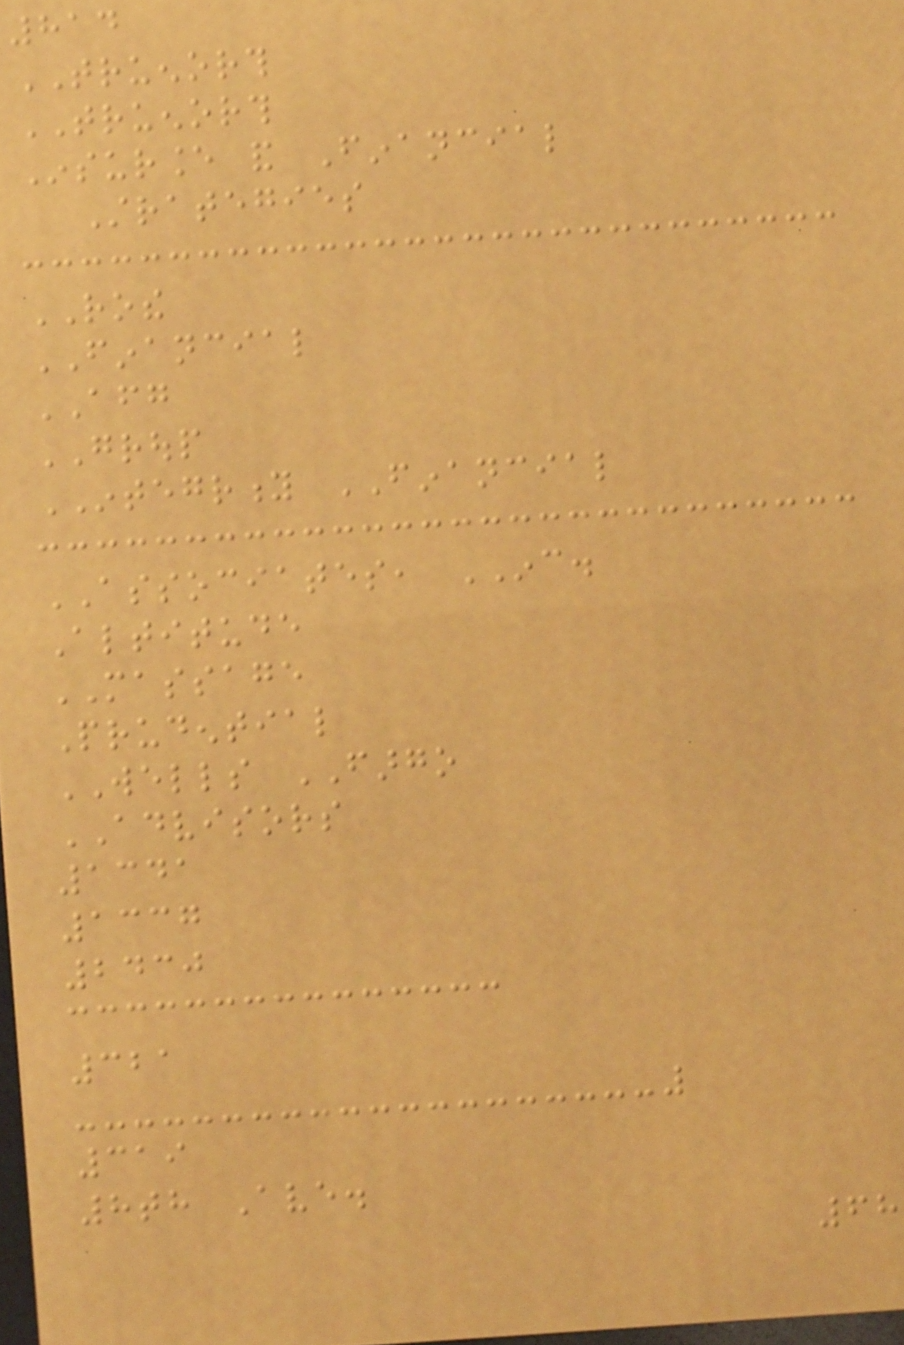814
TRUENORTH
TRUENORTH
Insurance and Financial
Strategies
ROTHE
FINANCIAL
AFG
GROUP
INTEGRITY FINANCIAL
ASSOCIATES, INC.
Altitude
MASSAGE
Prudential
WELLS FARGO
ADVISORS
1341
1337
2430
321
319
8th Ave.
68
